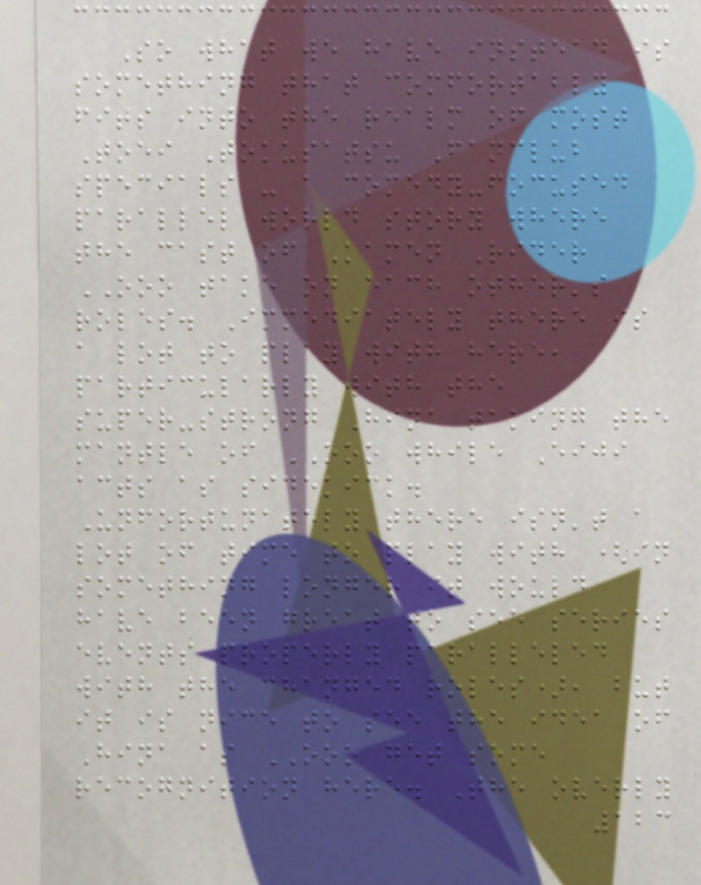So what we have instead is
something that comfortably
fits into the realm of most
Toei Tokusatsu Fanclub
specials - a comedy-focused
parallel world story where
the cast of Kamen Rider
OOO take on each other's
roles. Immediately there is
a lot to play with here,
particularly with the
super-strong Hina taking the
mantle of OOO while Eiji
acts as sidekick.
Unfortunately there isn't a
lot of time to play with (in
something longer it would
have been great to see series
events properly paralleled
with the changed roles), but
it is nice to see the idea of
Hina as OOO get some
recognition here. The overly
123
